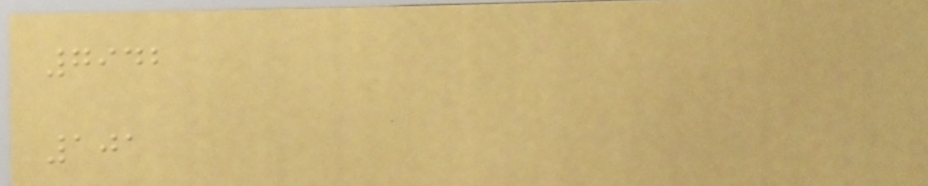7942
101
